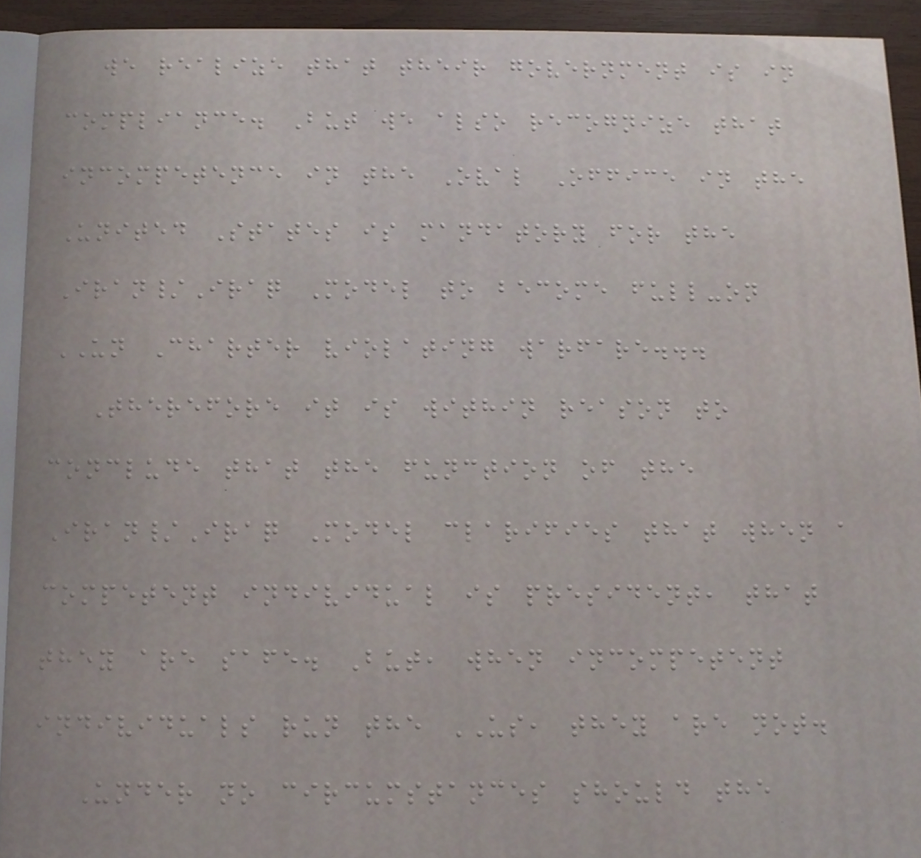we realize that their government is in
compliance. But we also recognize that
incompetence in the Oval Office in the
United States is mandatory for the
Iran/Iraq Model to become full-on
UN Charter violating warfare...
Therefore it is within reason to
conclude that the function of the
Iran/Iraq Model clarifies that when a
competent individual is president, that
they are safe. But, when incompetent
individuals run the US, they are not.
Under no circumstances should the
